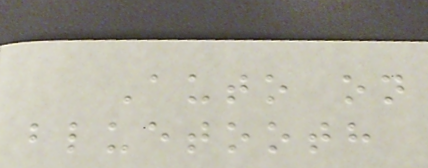Auto on
bluetooth
